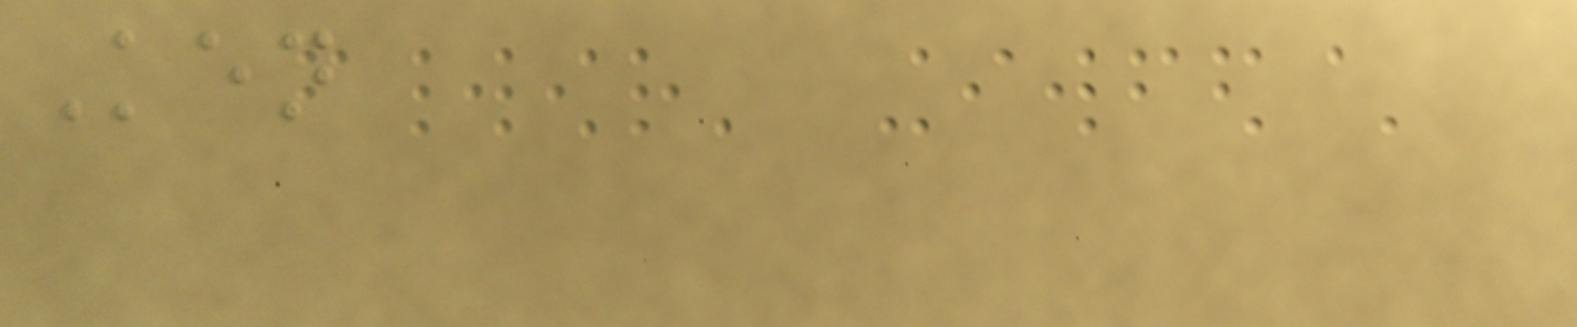Ken
